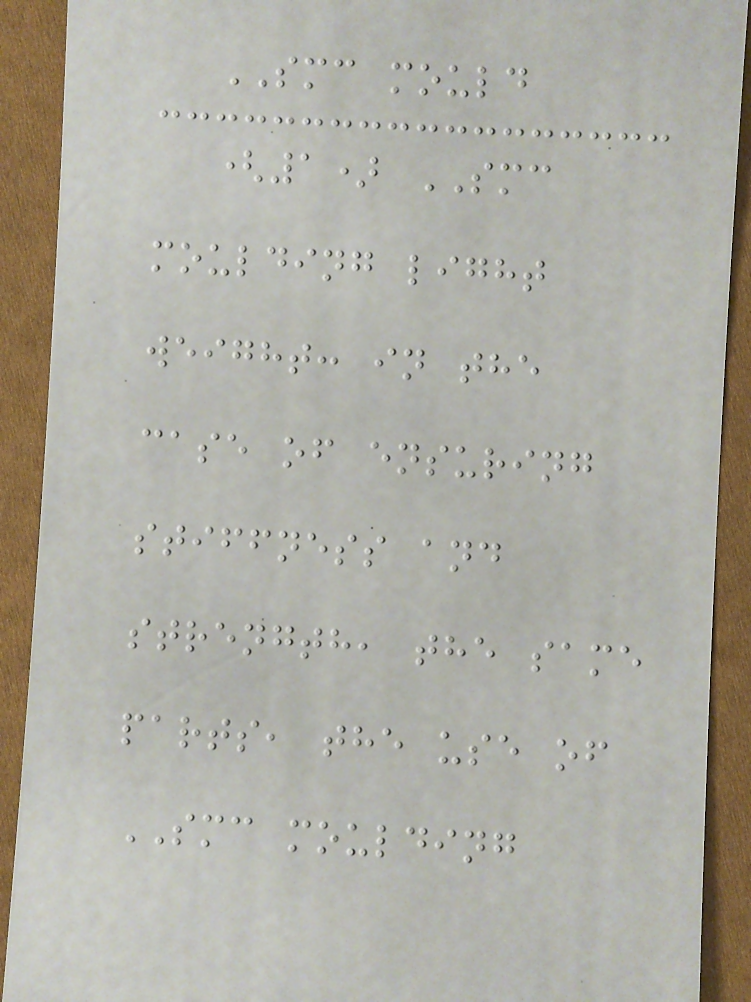SMC mould
(1) SMC
moulding light
weight: in the
case of ensuring
stiffness and
strength, the same
parts, the use of
SMC moulding
